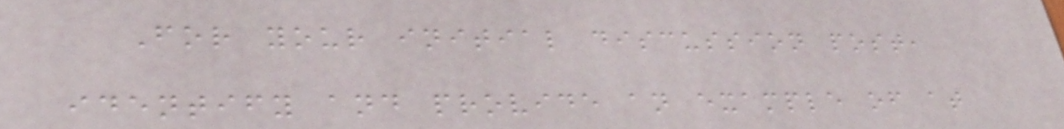For your initial discussion post,
identify and provide an example of at
